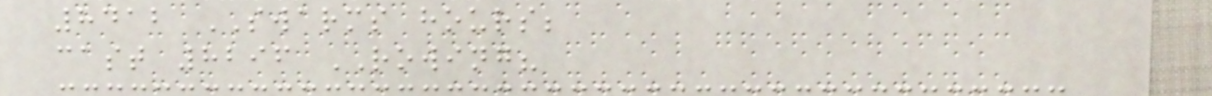8412 SWARMS hours;
cast 8296 ROWING?
